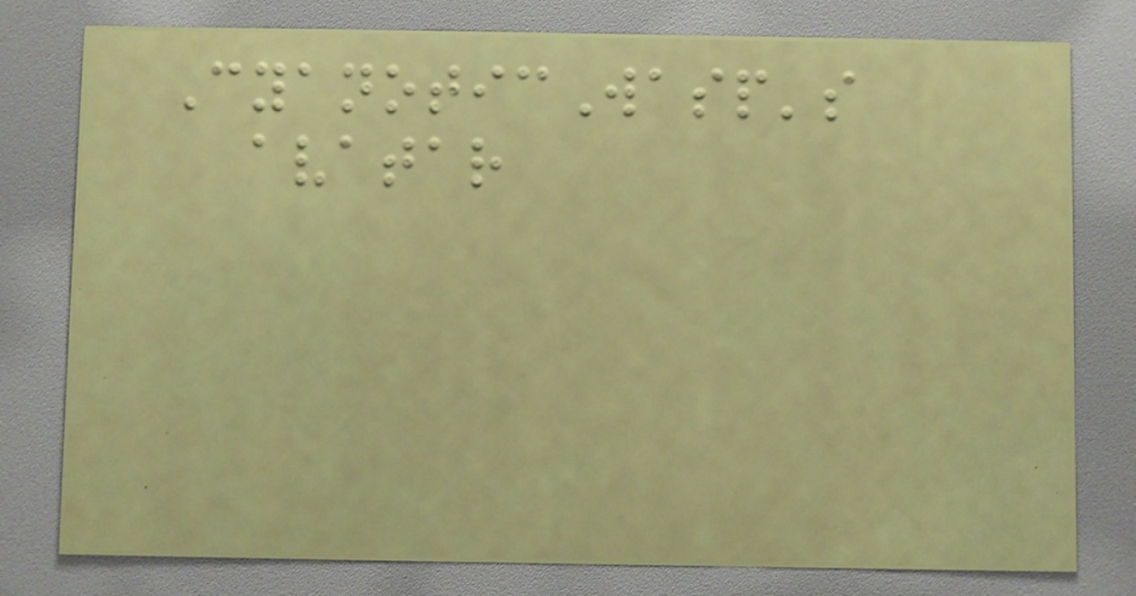CyanoticWasp's
avatar
